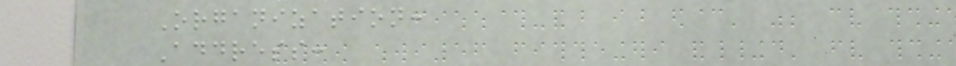Organization:
Address:
